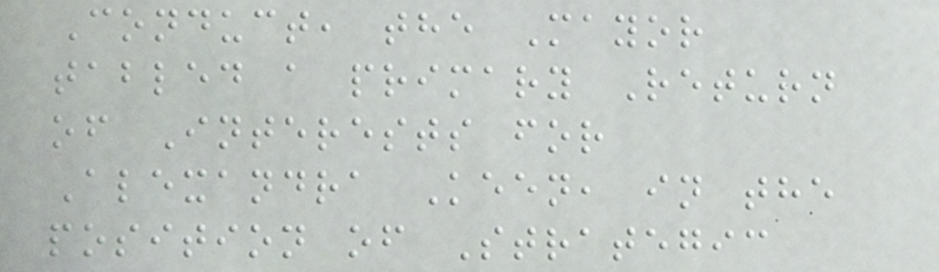Conduct, the Mayor
tabled a primary Return
of Interests for
Alexandra Keen, in the
position of Strategic
